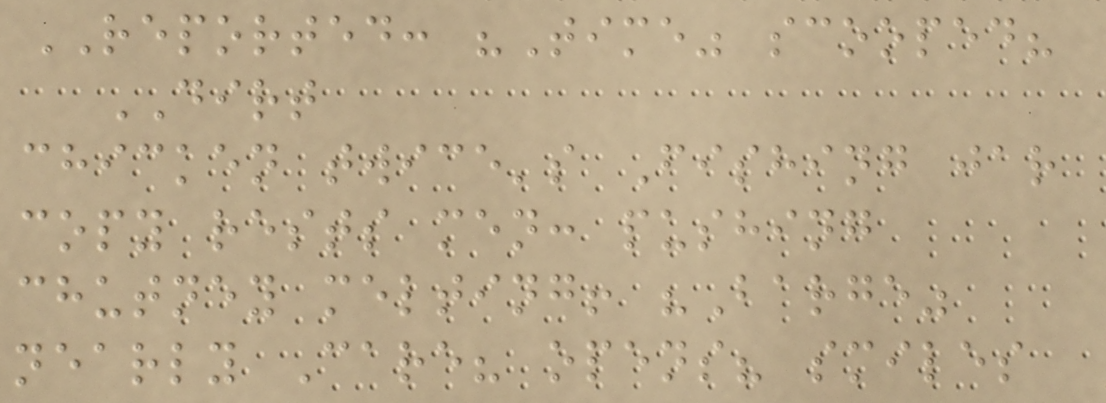REPORTED: "Time" scooped?
DIRT
chicken twice's Fishing jar
copy rests men: pushing
chutney melting! "Barge"
nearly Care? opens? smiles
